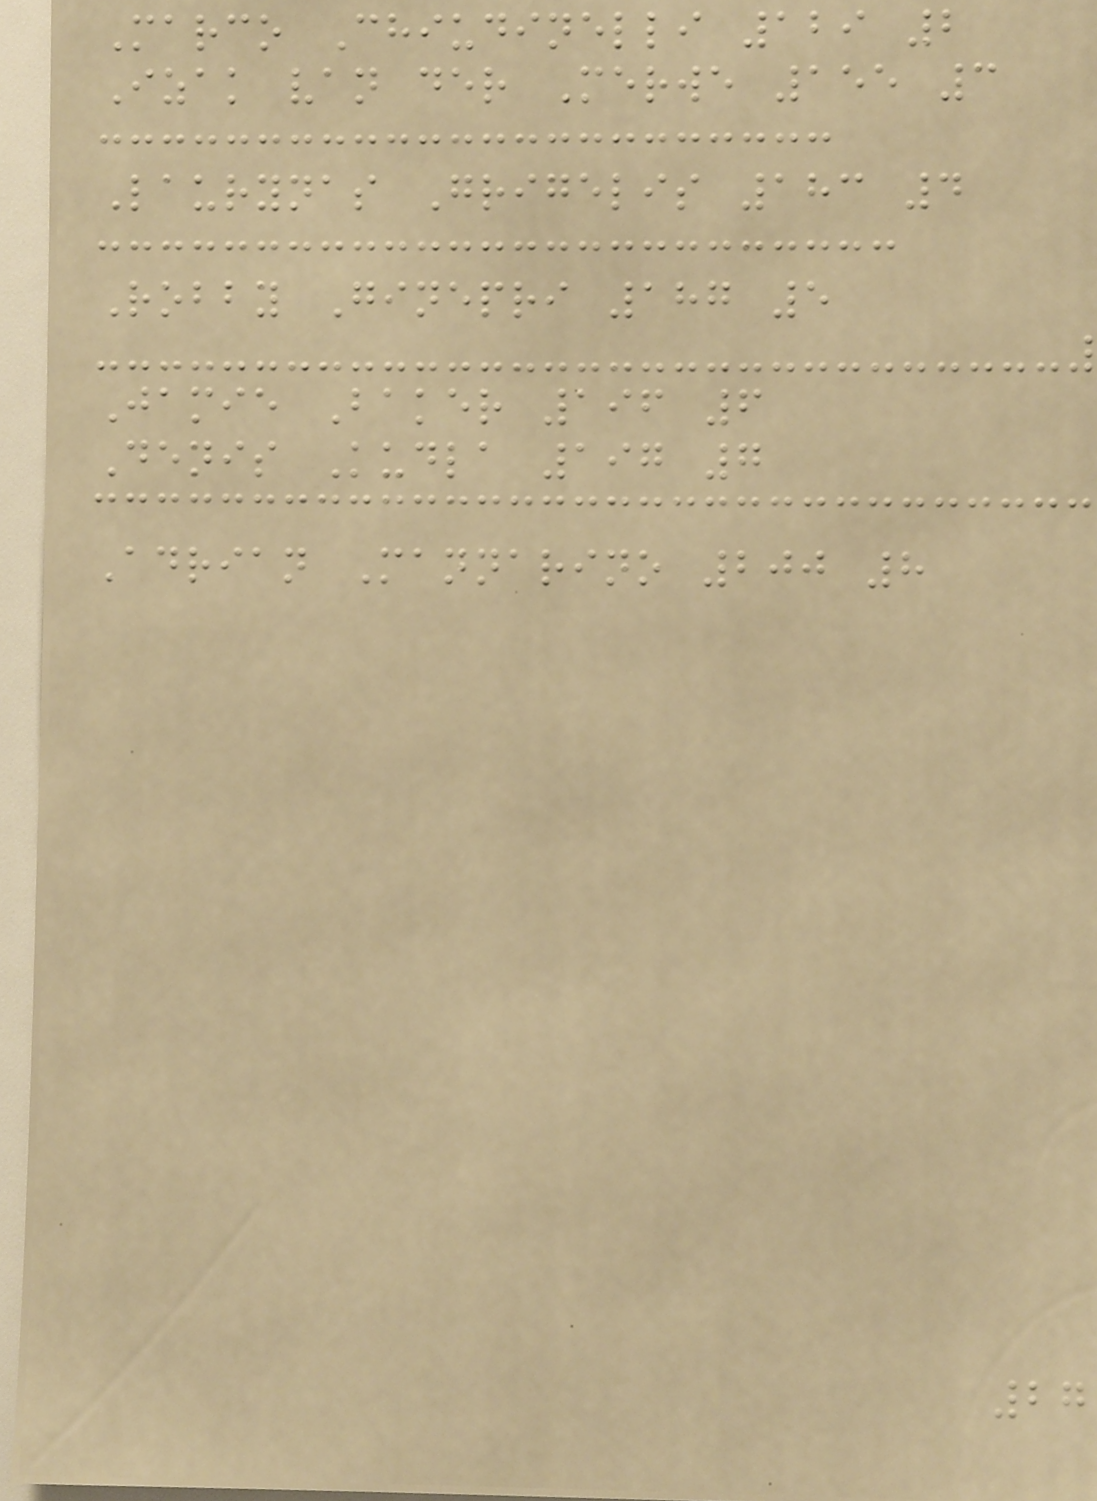Marco Chiudinelli 129 2
Izak van der Merwe 155 3
Laurynas Grigelis 183 4
Robby Ginepri 187 5
Jamie Baker 196 6
Denis Kudla 197 7
Adrian Mannarino 200 8
27
